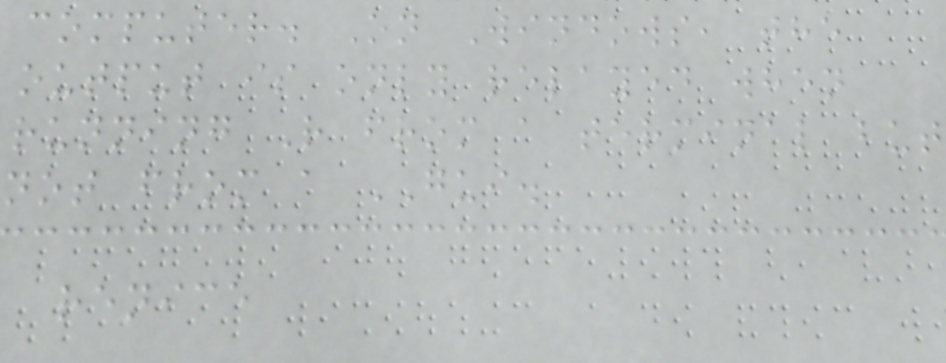computer. On Windows, the
output is only relayed when
running R from a terminal but
not from a GUI.
renice
